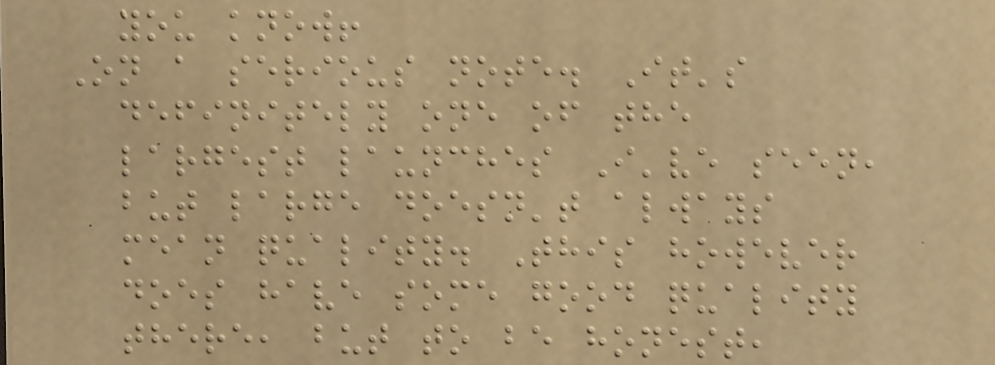you know!
On a serious note. It's
definitely one of the
largest launches I've seen,
but large doesn't always
mean quality. This however
does have some good quality
there, but to be honest,
